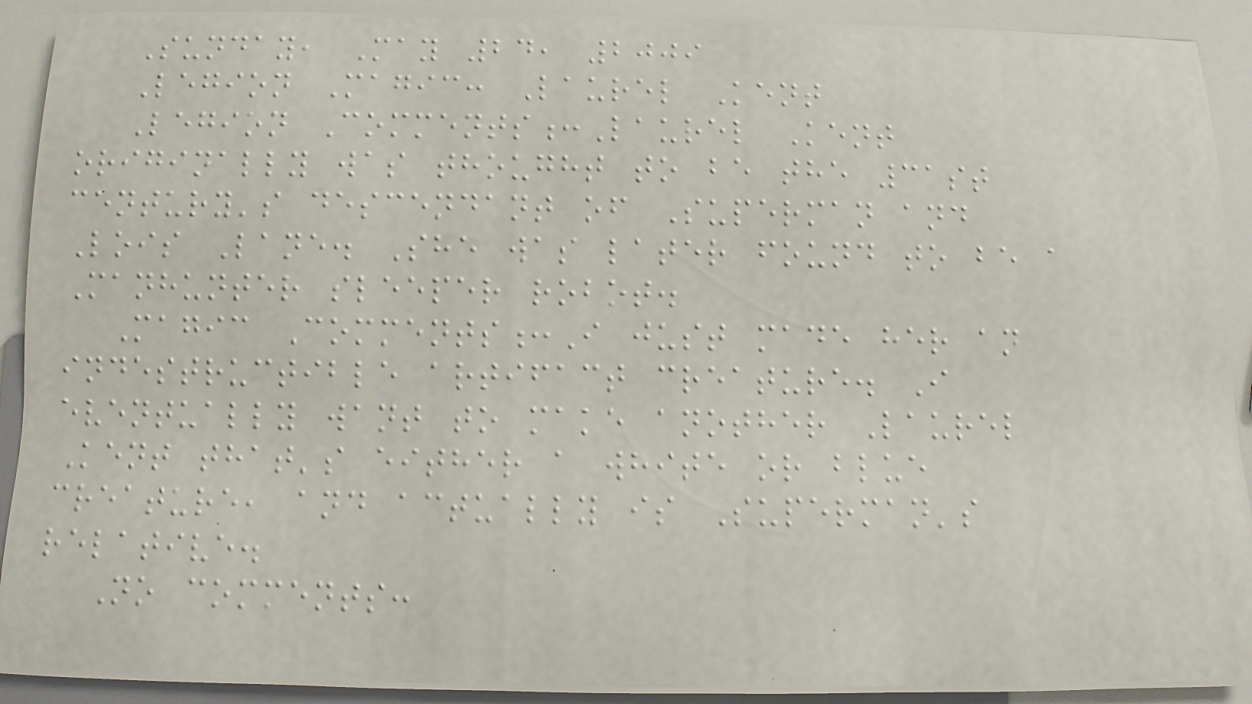Sunday, May 24, 2009
Legion Magic: Laurel Kent
Legion Comments:Laurel Kent
originally was thought to be the 31st
century's descendant of Superman and
Lois Lane. She was later found to be a
Manhunter sleeper robot.
Magic Comments:I just made her an
indestructible artifact creature. I
eventually want to make another Laurel
Kent that's either a white or blue
creature, and actually is Superman's
relative.
No comments:
